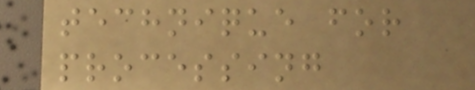technique for
processing
